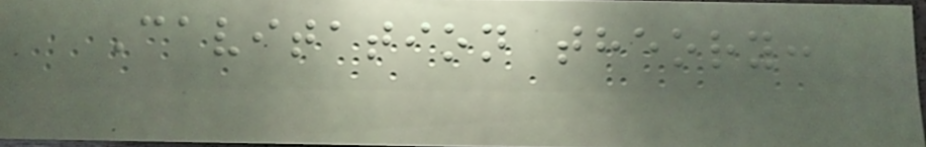Cavitation theory:
